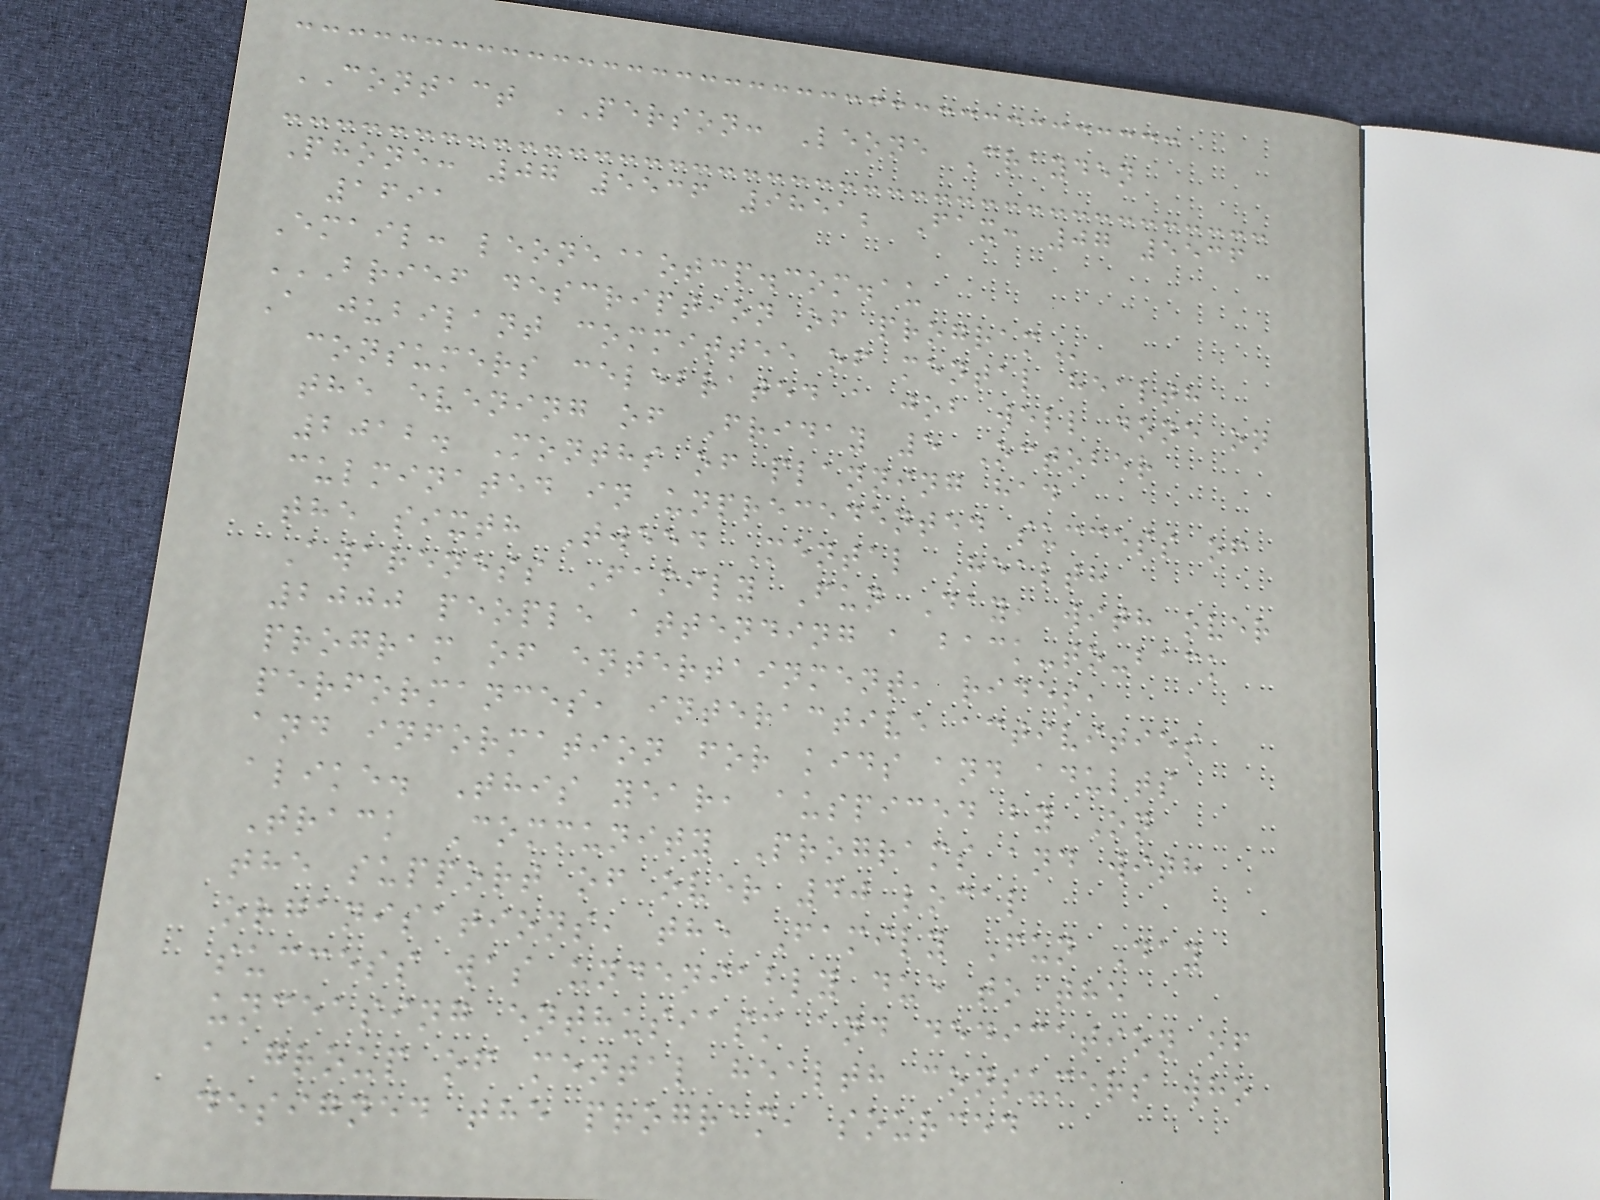CONTACT PERSON: Leone Crayden
Phone: 07 5536 9851; Fax: 07 5536
1691
Email: leone@otcp.com.au
BRIEF DESCRIPTION OF PROGRAM
A jubilant committee of mental health
consumers celebrated a job well done on
the evening of Friday 5 October
2012. Months of planning had
culminated in unprecedented success of
the sixth Tweed Mental Health
Awareness Family Fun Day, with over
2000 people attending a back-to-back
program of entertainment, rides,
performances, interactive activities
and information for kids and adults
alike. This year, auspiced by On
Track Community Programs and with
the support of over 40 local
organisations, the Family Fun Day
success was undeniably due to the
unceasing enthusiasm and dedication of
a group of mental health consumers who
designed the program, sourced
